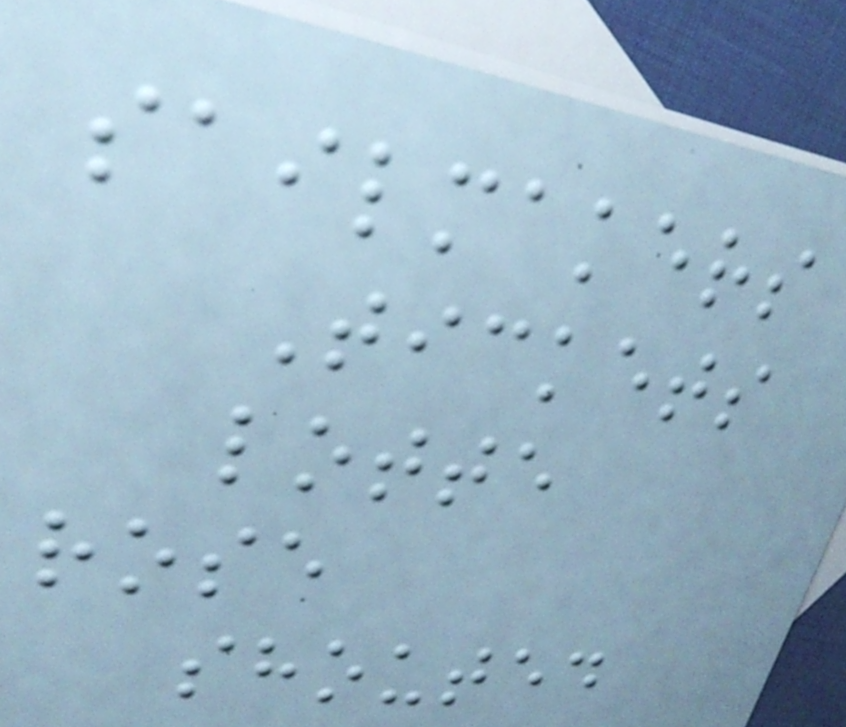sailmakers
Tickets
lotte
rose
shouted
